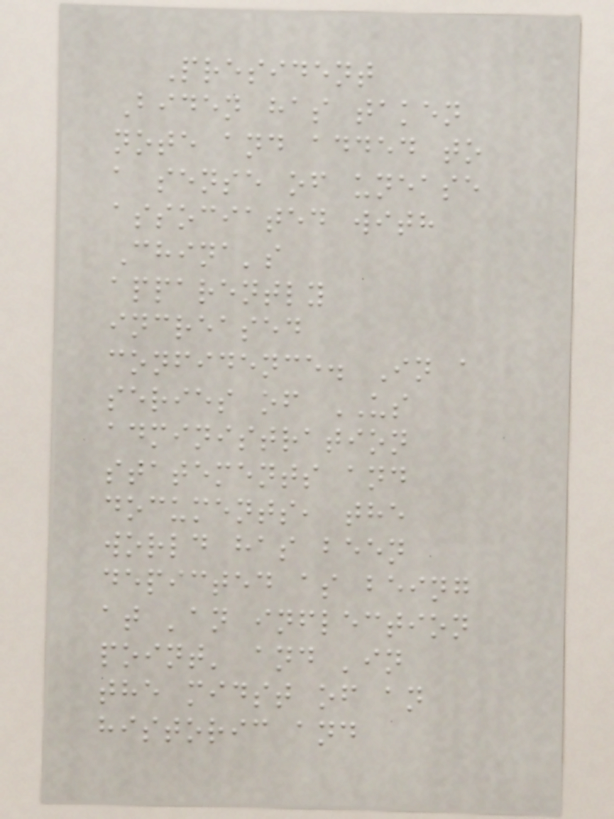President
Biden has taken
note and added to
a sense of unease
associated with
China's
apparently
increased
confidence. In a
series of US
administration
statements and
documents, the
world has been
depicted as being
at 'an inflection
point' and 'in
the midst of an
historic and
